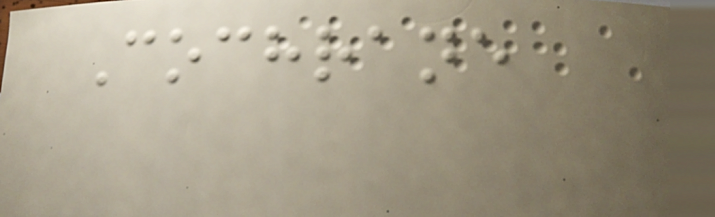Cochrane
